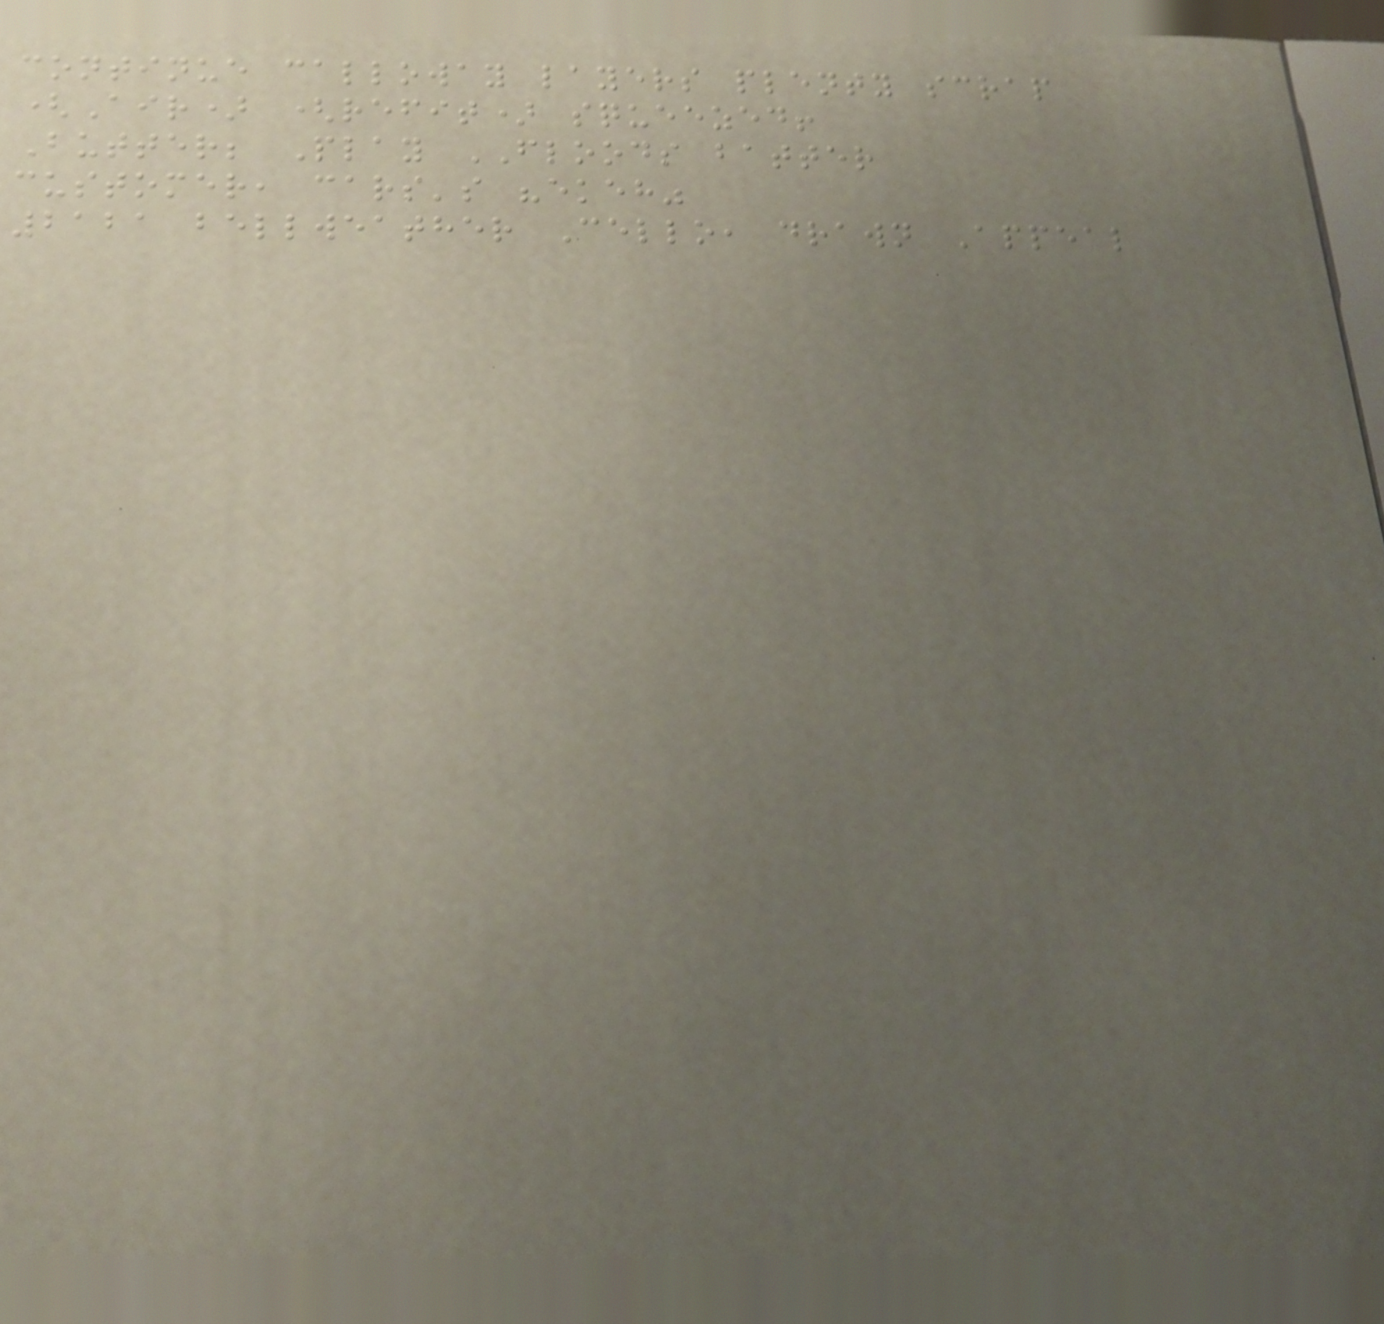continue calloway layers plenty scrap
(Air) (refit) squeezed!
Butter; Play FLOODS batter
customer, cars's "ekeh"
2121 bellweather Cello, drawn Appeal
